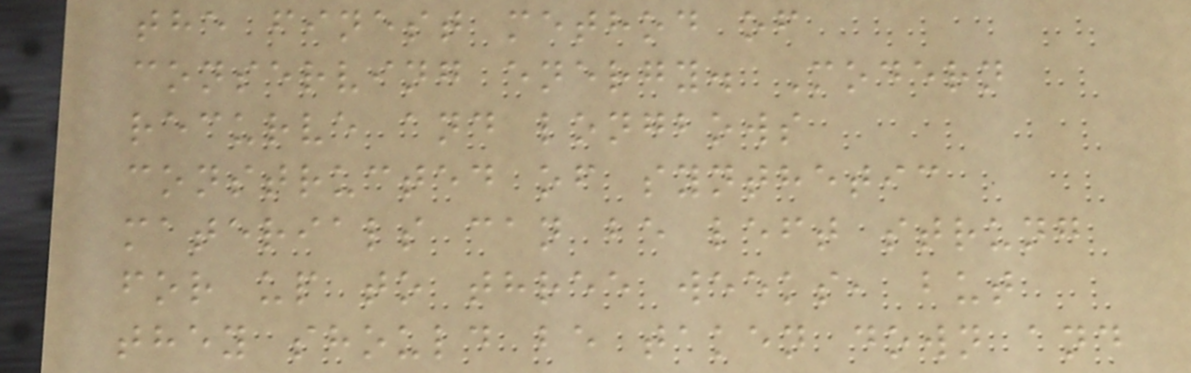the finest method of
conserving energy. Modern
recurve and longbows
constructed of synthetic
materials can be left strung
for up to three weeks, but
they should be taken down and
